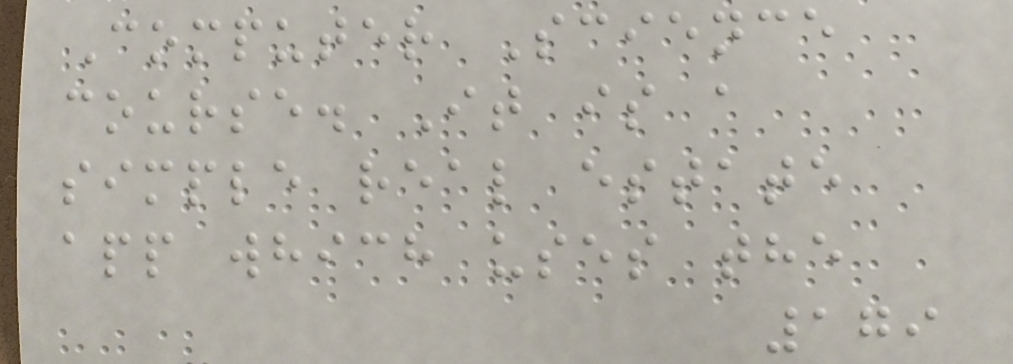Computer Science
course. It is a
simple real estate
app which uses the
179
